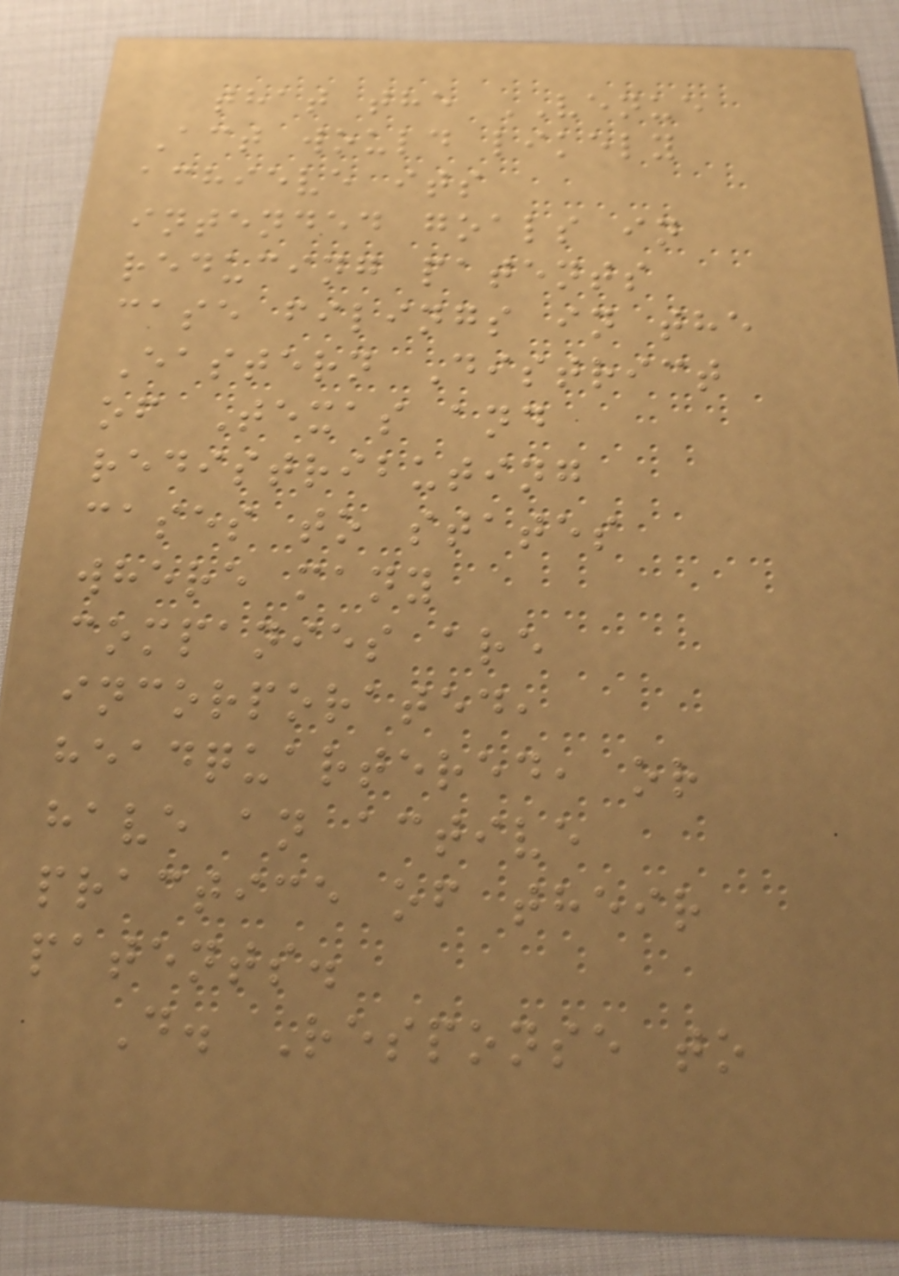that the VENUE
Act would likely
achieve its
intended goals in
reducing patents
case filings in the
Eastern District
of Texas and
redistributing
cases to states
where many
companies are
incorporated,
headquartered, or
have an active
practice of their
patents.
D. Response to
